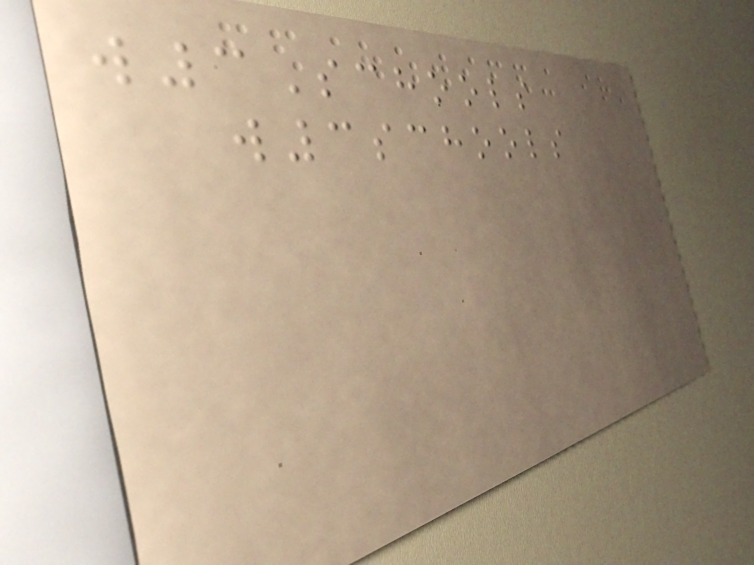w3Schools
w3schools
